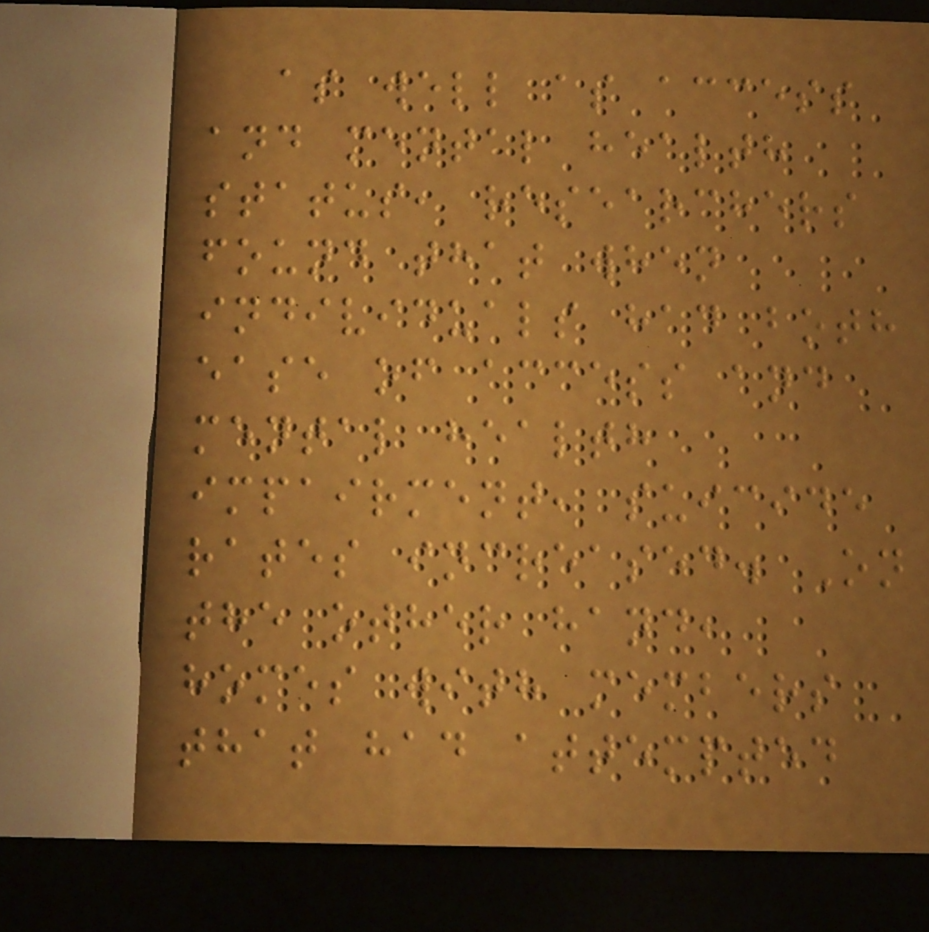as well as access
and mental health
status, researchers
found that when
individuals had both
ease of access and
mental health
impairment, suicide
rates increased. On
the other hand,
homes with members
that had attempted
